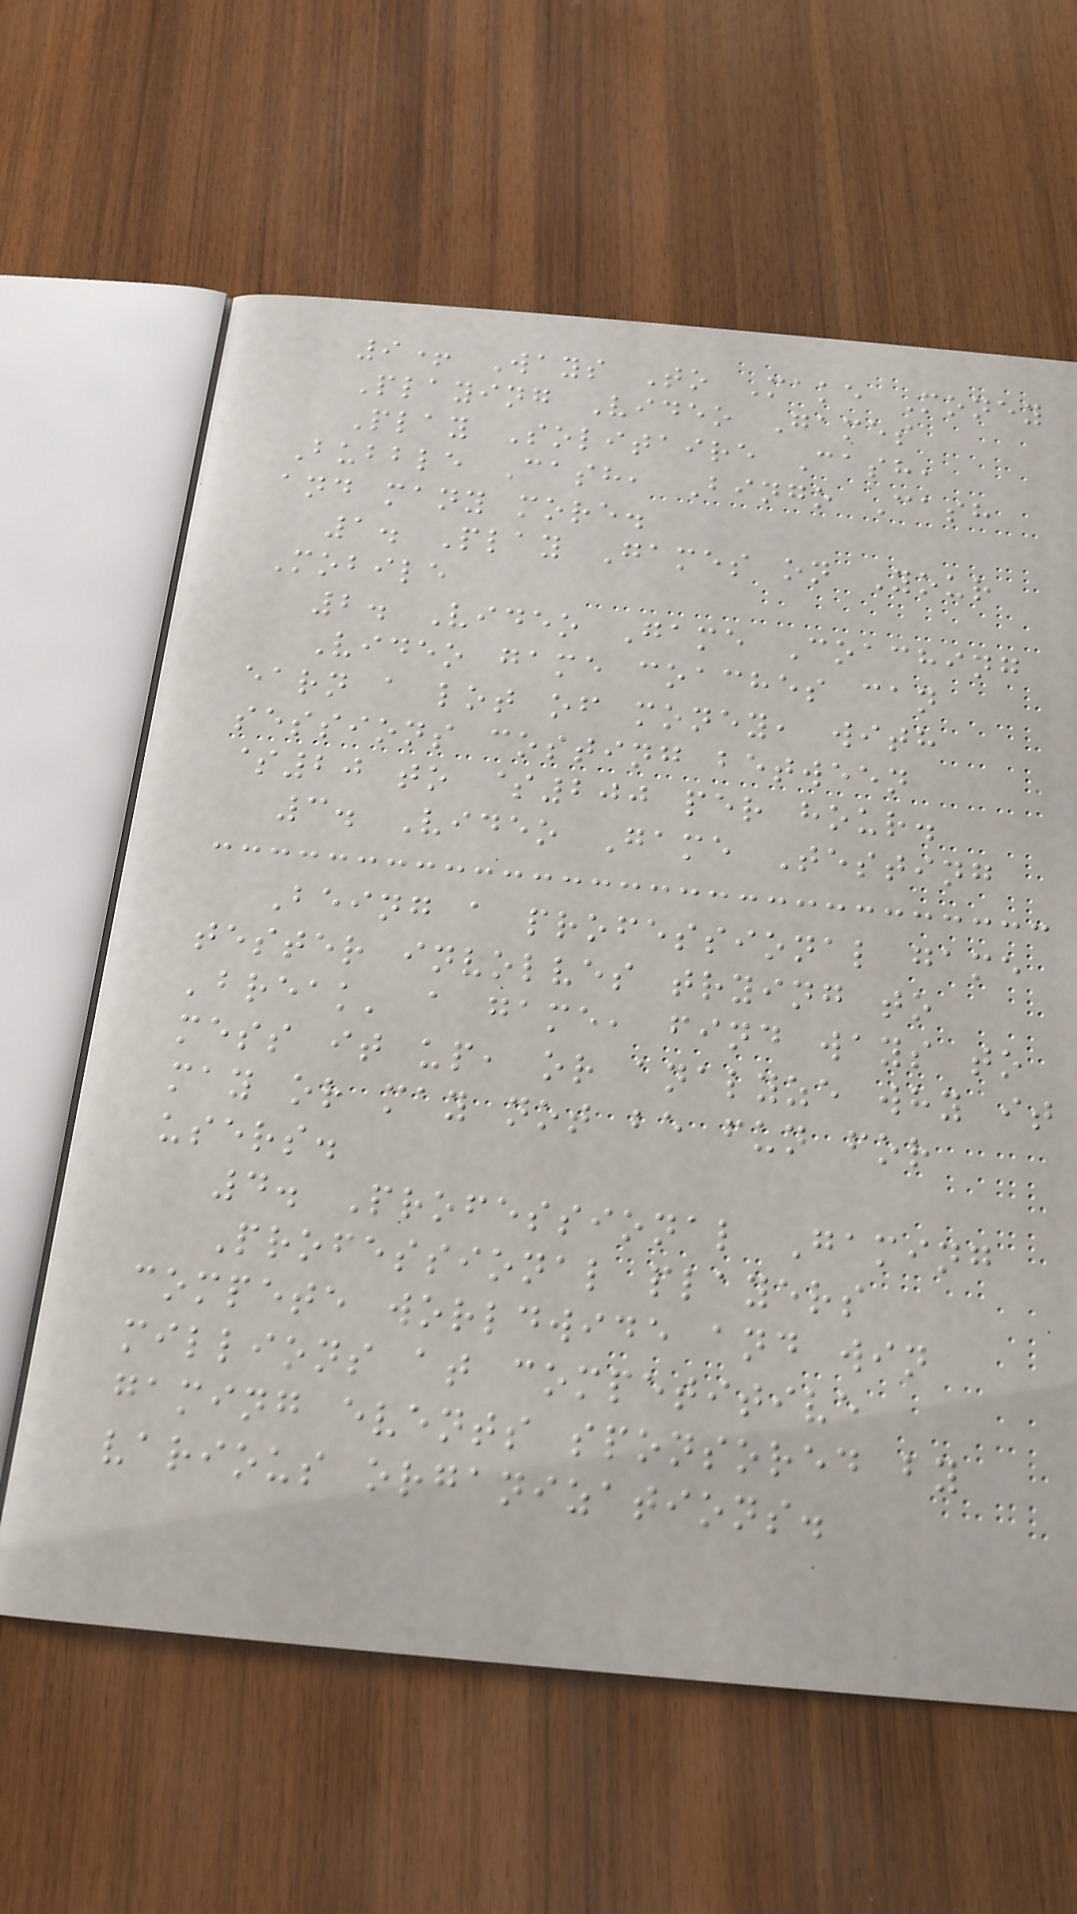9+ Ways To Make Money
Playing Video Games
Play Solitaire Cash,
Bubble Cash, Bingo Cash
and many more.
1. Play Games on Your
Mobile
2. Video Game Coaching
Video game coaches can
earn a lot of money, with
sessions costing between
$20 to $200 per hour.
3. Video Game Testing
Being a professional game
tester involves trying to
'break' a game, find ways to
mess it up, or analyze why it
may or may not be fun for
users.
4. Professional Gaming
Professional players
compete worldwide and win
millions at competitive
gaming events sponsored by
various organizations.
